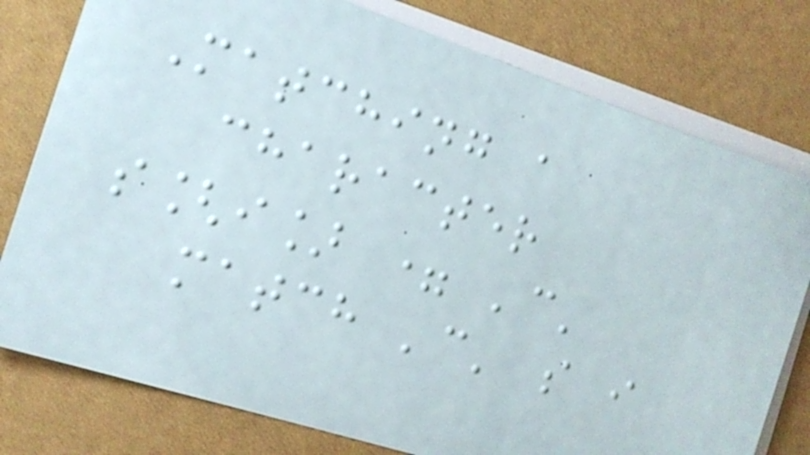Matching a
character
s[i] = 'c'
match 'c' s i
